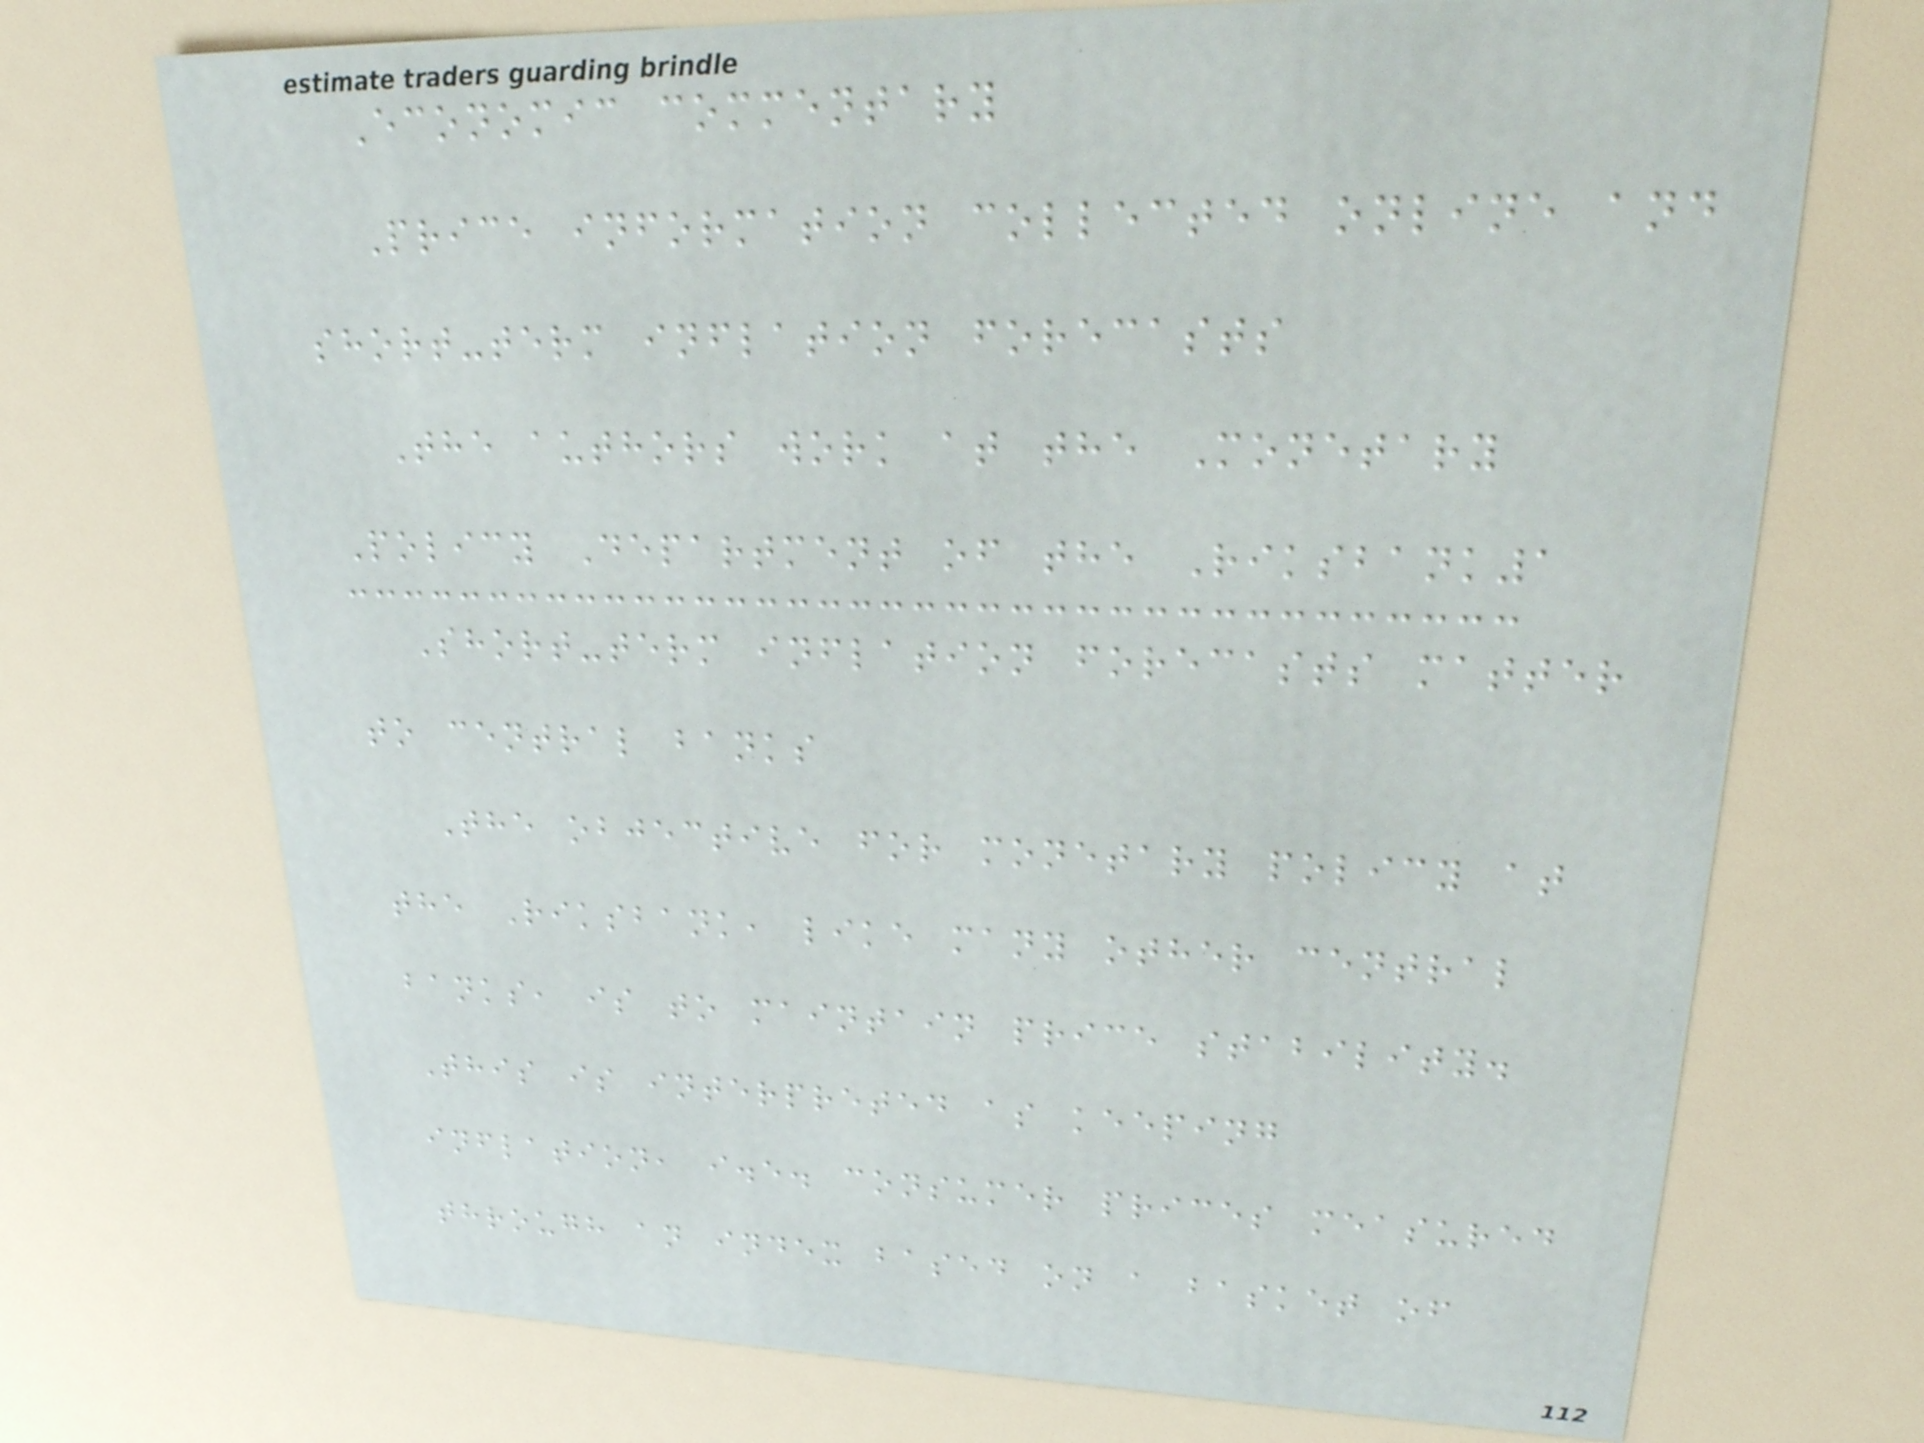Economic commentary
Price information collected online and
short-term inflation forecasts
The authors work at the Monetary
Policy Department of the Riksbank1
Short-term inflation forecasts matter
to central banks
The objective for monetary policy at
the Riksbank, like many other central
banks, is to maintain price stability.
This is interpreted as keeping
inflation, i.e. consumer prices measured
through an index based on a basket of
